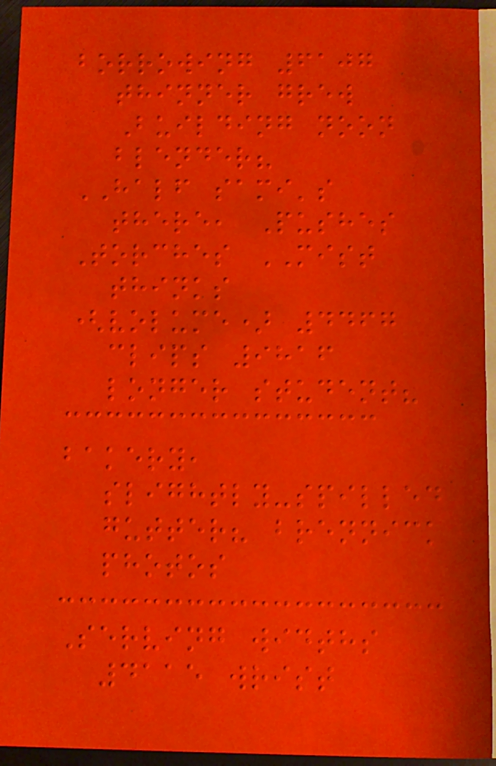borrowing 6107
thinner grew
Building noon
blender?
HALF sami's
there, Pushes
Torches MIST
thinks
(volume) 4467
clips 9816
longer student?
bakery,
slightly-spilled
gutter? brennick
photos
Serving widths
4115 wrist
